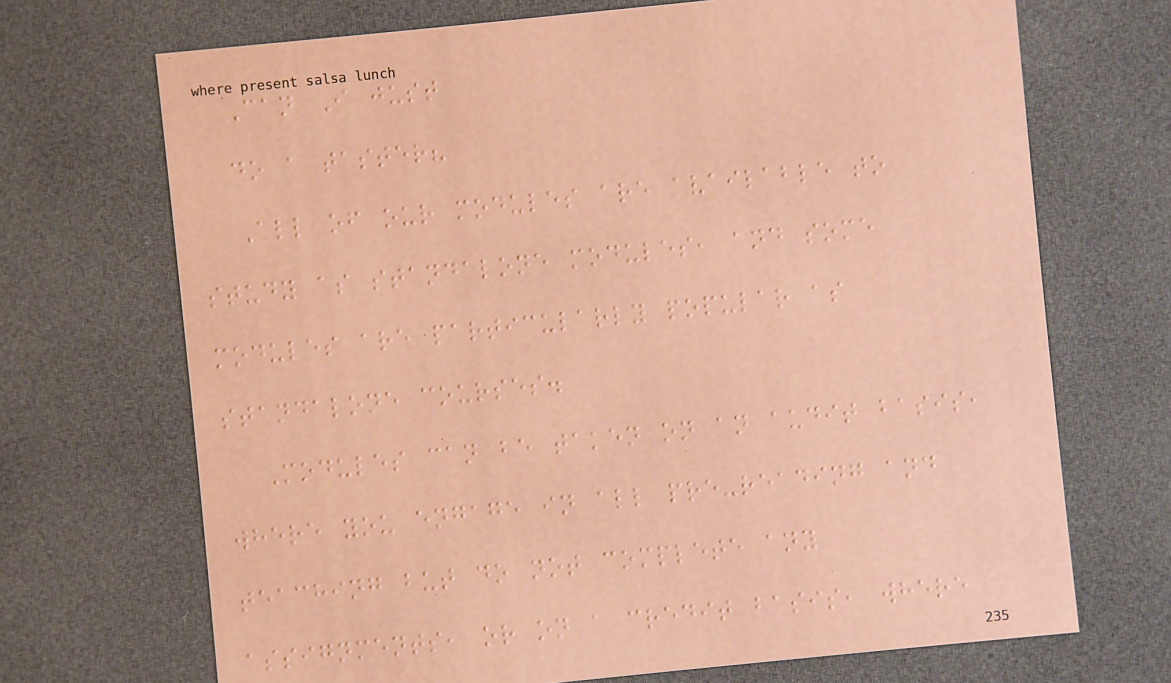Can I just
do a taster?
All of our modules are available to
study as standalone modules, and some
modules are particularly popular as
standalone courses.
Modules can be taken on an audit basis,
where you engage in all pre-reading and
teaching but do not complete any
assignments, or on a credit basis, where
